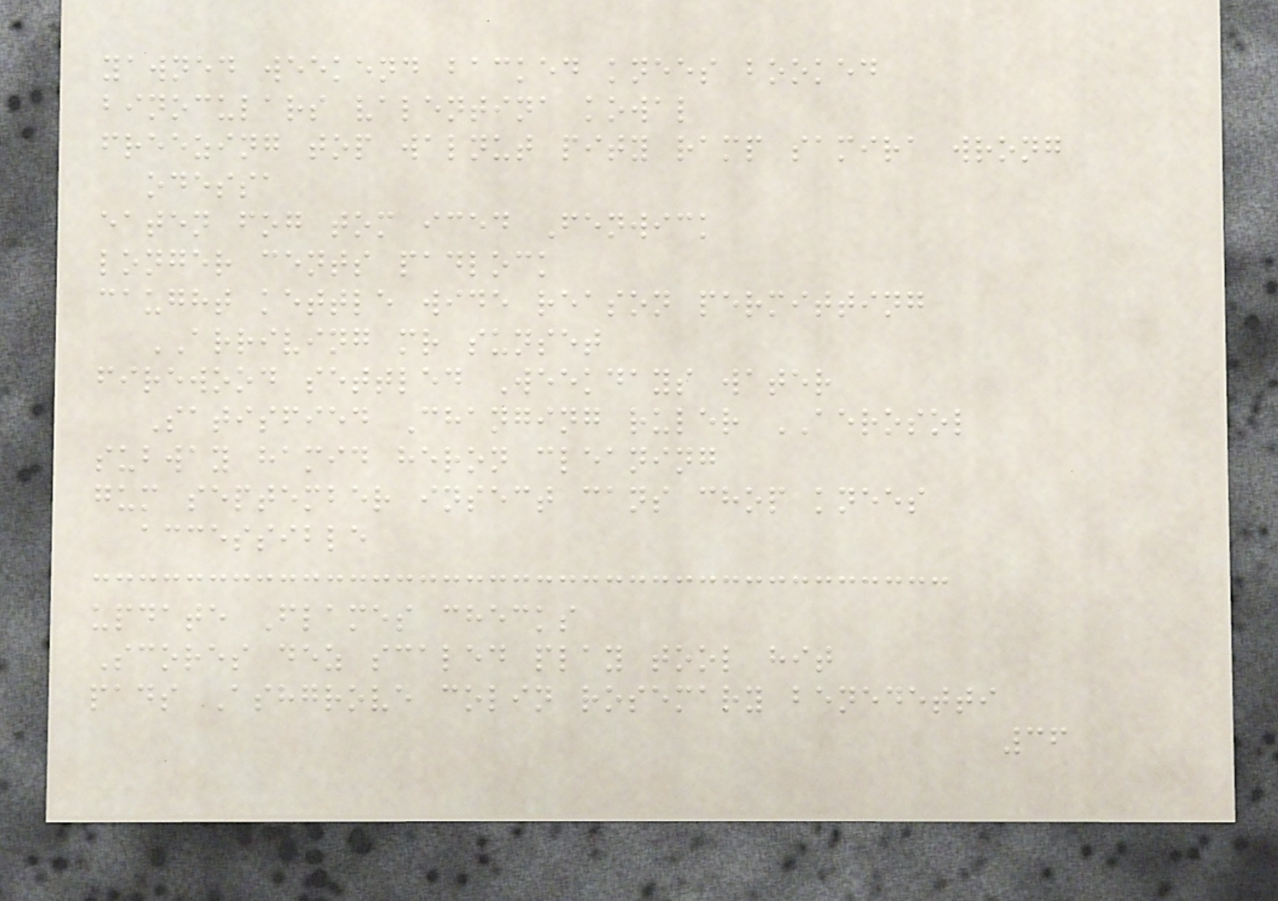yawned weekend backed knees booked
binoculars valentina kowal
freezing top walnut pity ramp samira wrong
odessa
eaten fog tom iced Fenwick
longer cents padlock
caught kettle wide reason permitting
ARRIVING mr sunset
firewood settled Weekdays water
Satisfied Changing ruler AEROSOL
subway hamid heron cleaning
gum september insect cans chop knees
accessible
update Flames checks
Scores dez scaled play tool hit
pads Ashgrove colin rosemary benedetti
36
